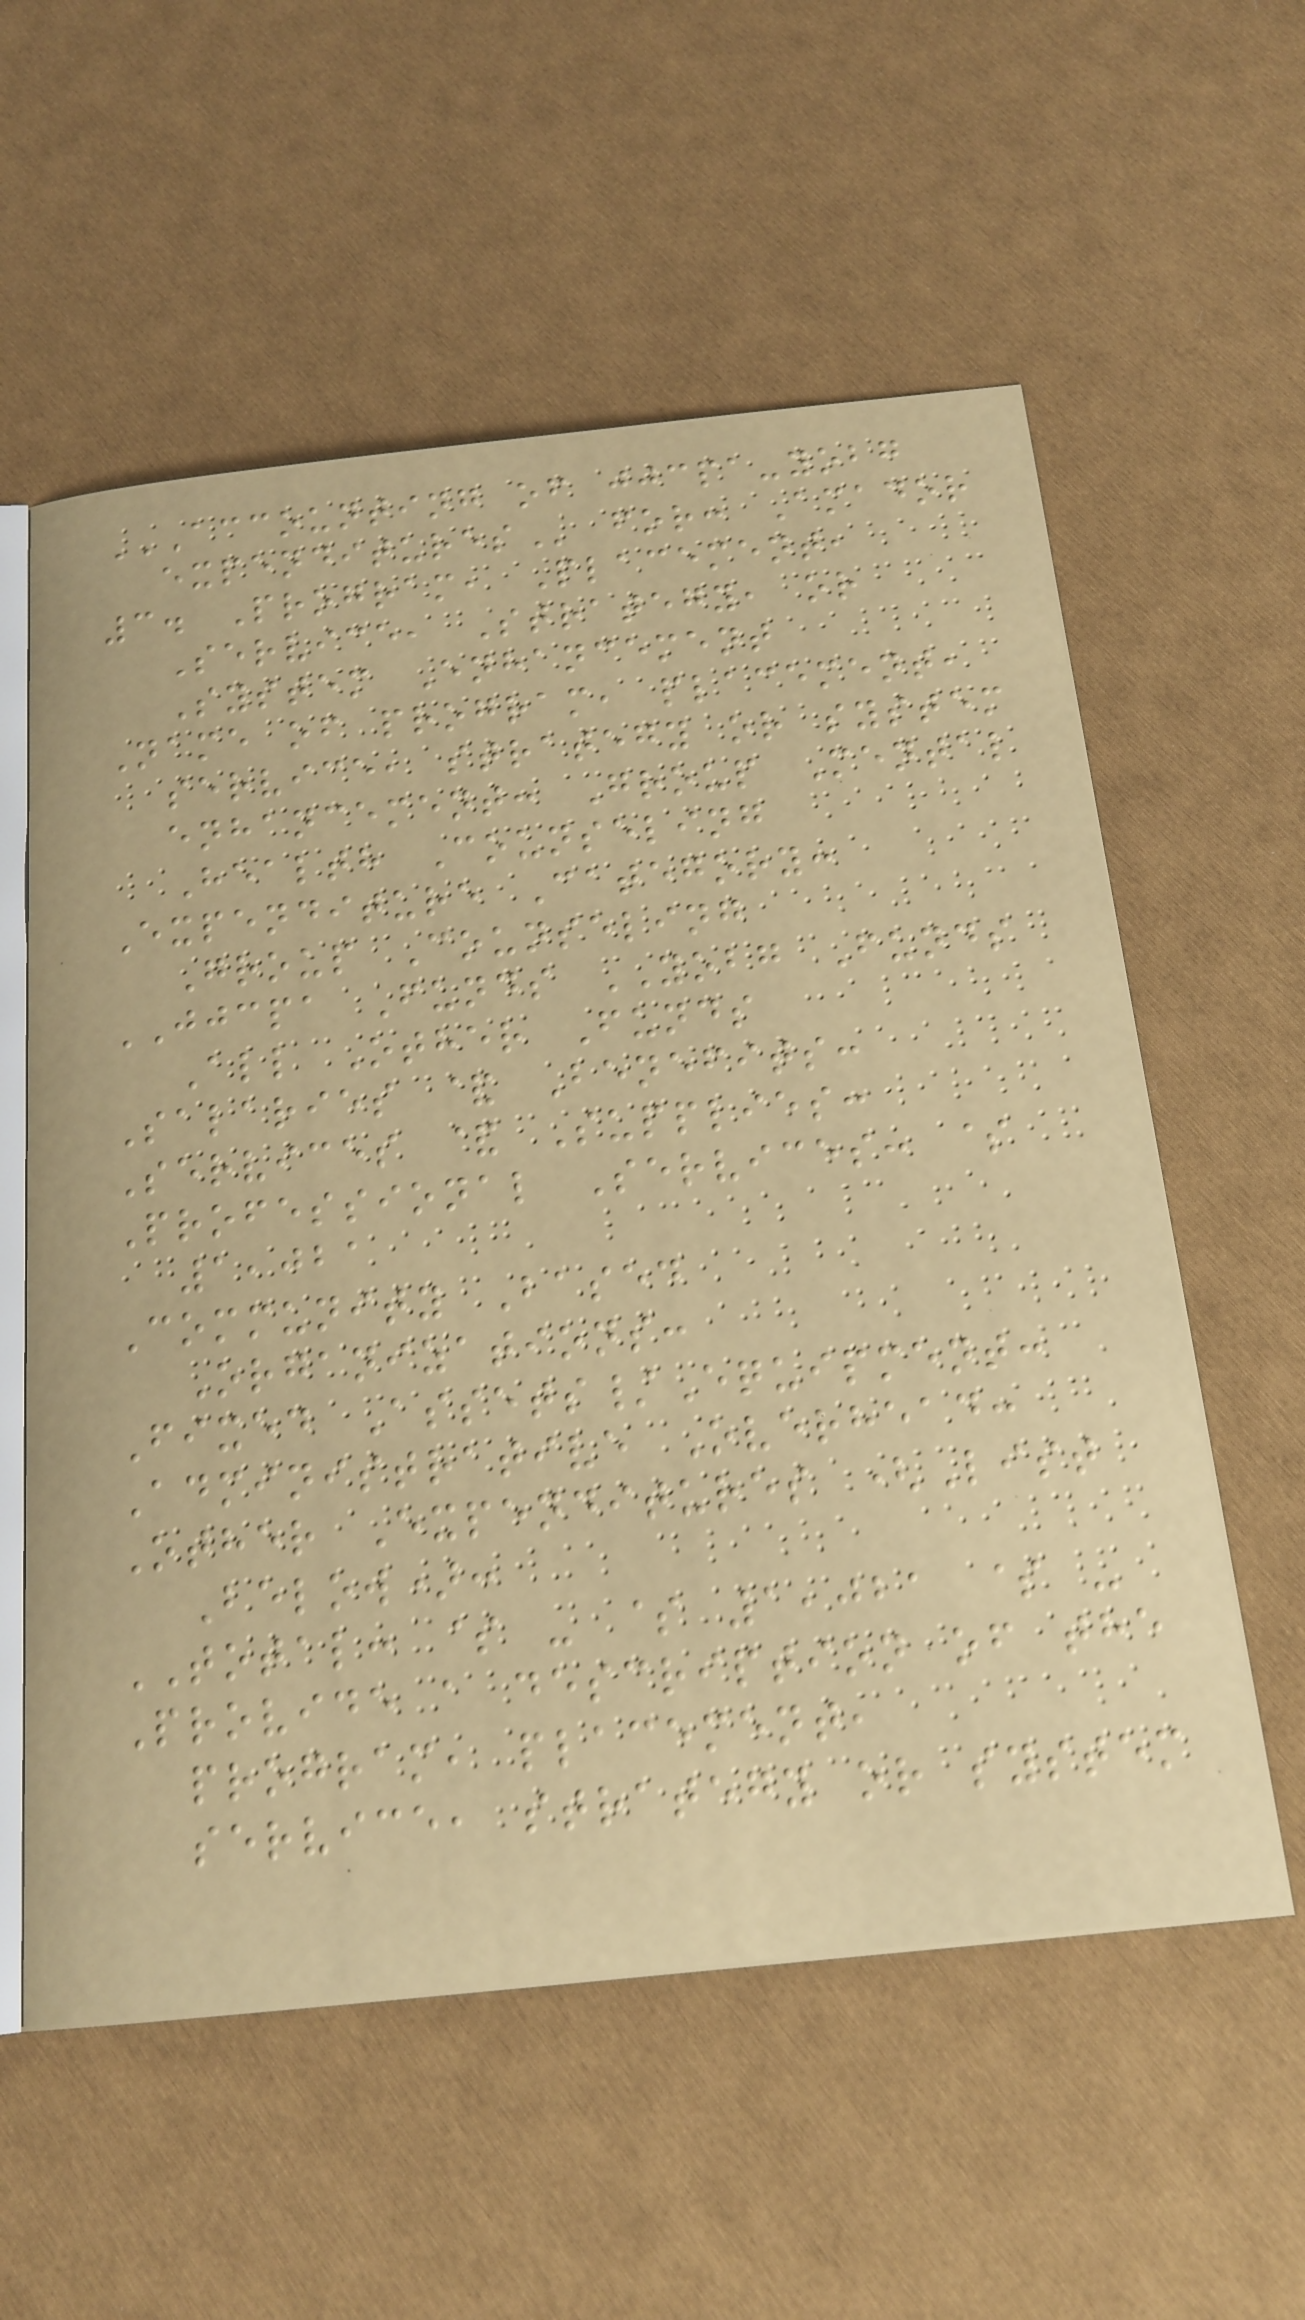ACCOUNTING OF JJCPA-YOBG
EXPENDITURES for: Amador
3. Program, Placement,
Service, Strategy, or
System Enhancement
Name of program, placement,
service, strategy or system
enhancement: Group Mental
Health Counseling
Expenditure Category:
Group Counseling
JJCPA Funds YOBG Funds
All Other Funds
Salaries & Benefits:
Services & Supplies:
Professional Services: $
1,021
Community Based
Organizations:
Fixed Assets/Equipment:
Administrative Overhead:
Other Expenditures (List
Below):
TOTAL: $ - $ 1,021 $ -
Provide a description of the
program, placement,
service, strategy or system
